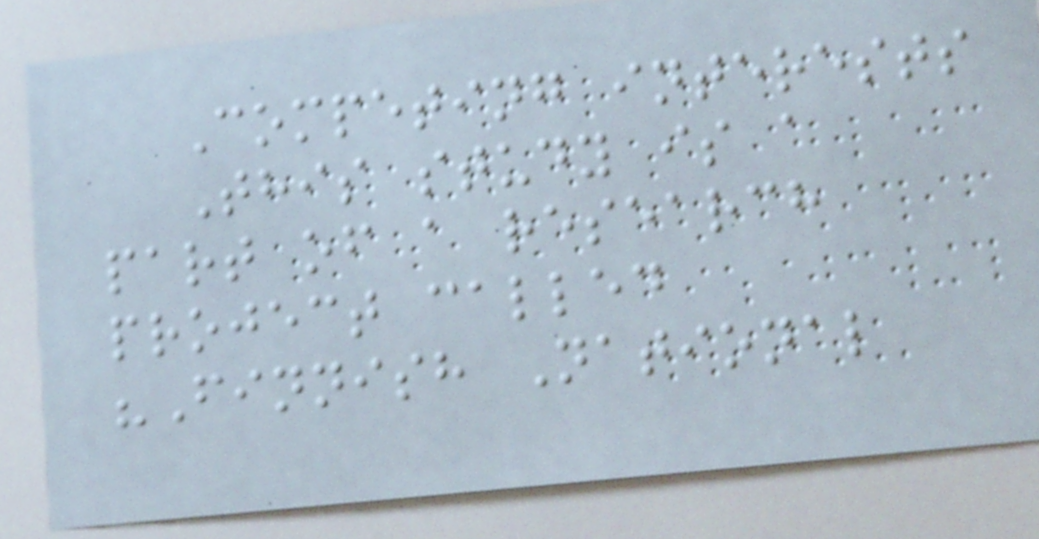Competing interests
This study is a
part of a research
project called
"Finnish National
